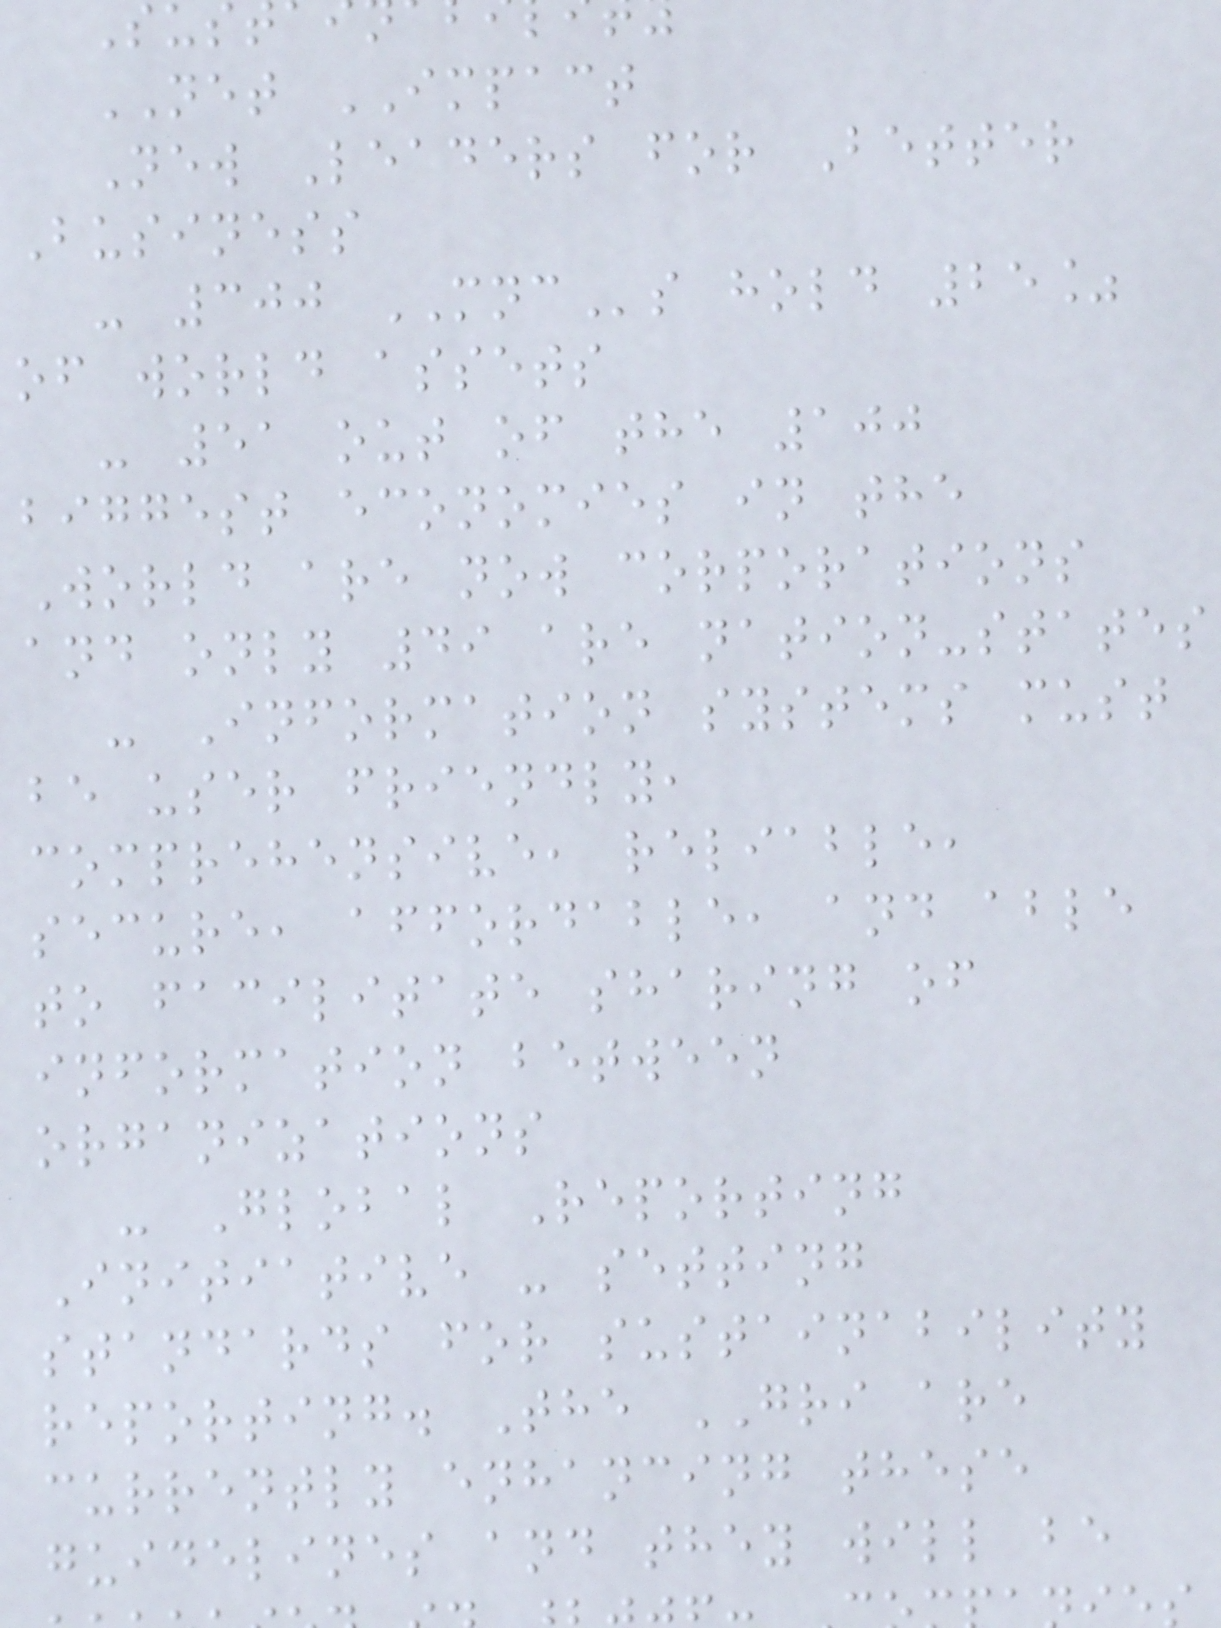Sus
NET IMPACT
New Leaders for Better
Business
- 300 MNCs hold 25%
of world assets
- 51 out of the 100
biggest economies in the
World are now corporations
and only 49 are nation-states
- Information systems must
be user friendly,
comprehensive, reliable,
secure, affordable, and able
to facilitate sharing of
information between
organizations
- Global Reporting
Initiative - setting
standards for sustainability
reporting. The GRI are
currently enhancing these
guidelines and they will be
